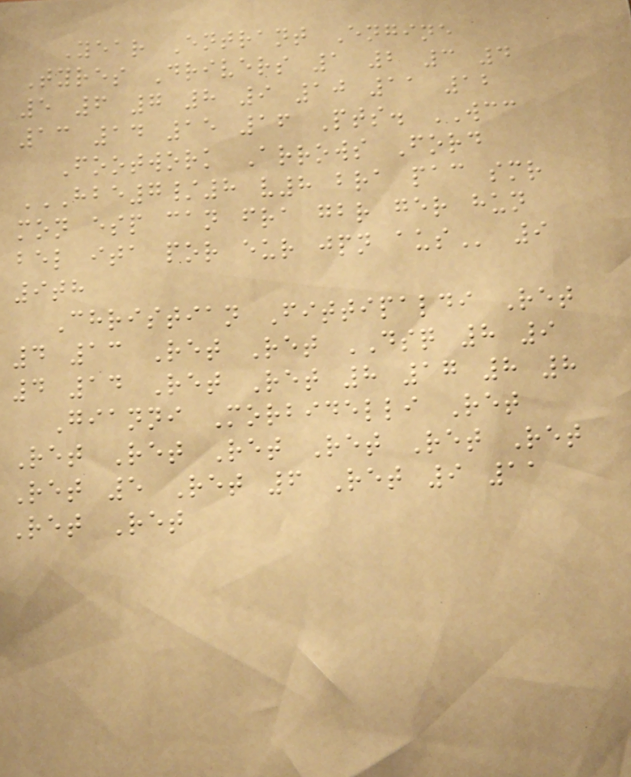Year Entrant Engine
Tyres Drivers 1 2 3 4
5 6 7 8 9 10 11 12
13 14 15 16 Pts. WCC
Footwork Arrows Ford
HBE7/8 V8 BRA PAC SMR
MON ESP CAN FRA GBR GER HUN
BEL ITA POR EUR JPN AUS 9
9th
Christian Fittipaldi Ret
4 13 Ret Ret DSQ 8 9
4 14 Ret Ret 8 17 8 8
Gianni Morbidelli Ret
Ret Ret Ret Ret Ret Ret
Ret 5 Ret 6 Ret 9 11
Ret Ret
